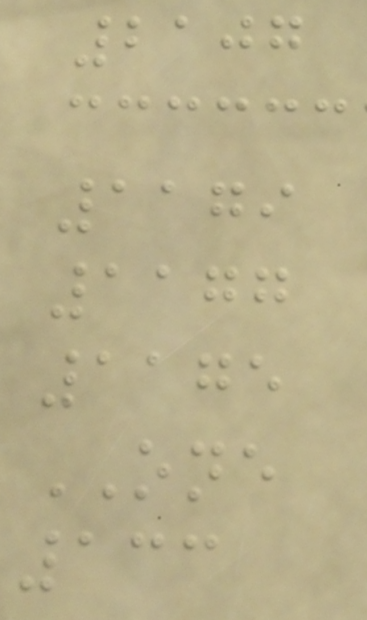2107
1179
1177
1175
ONE
133
